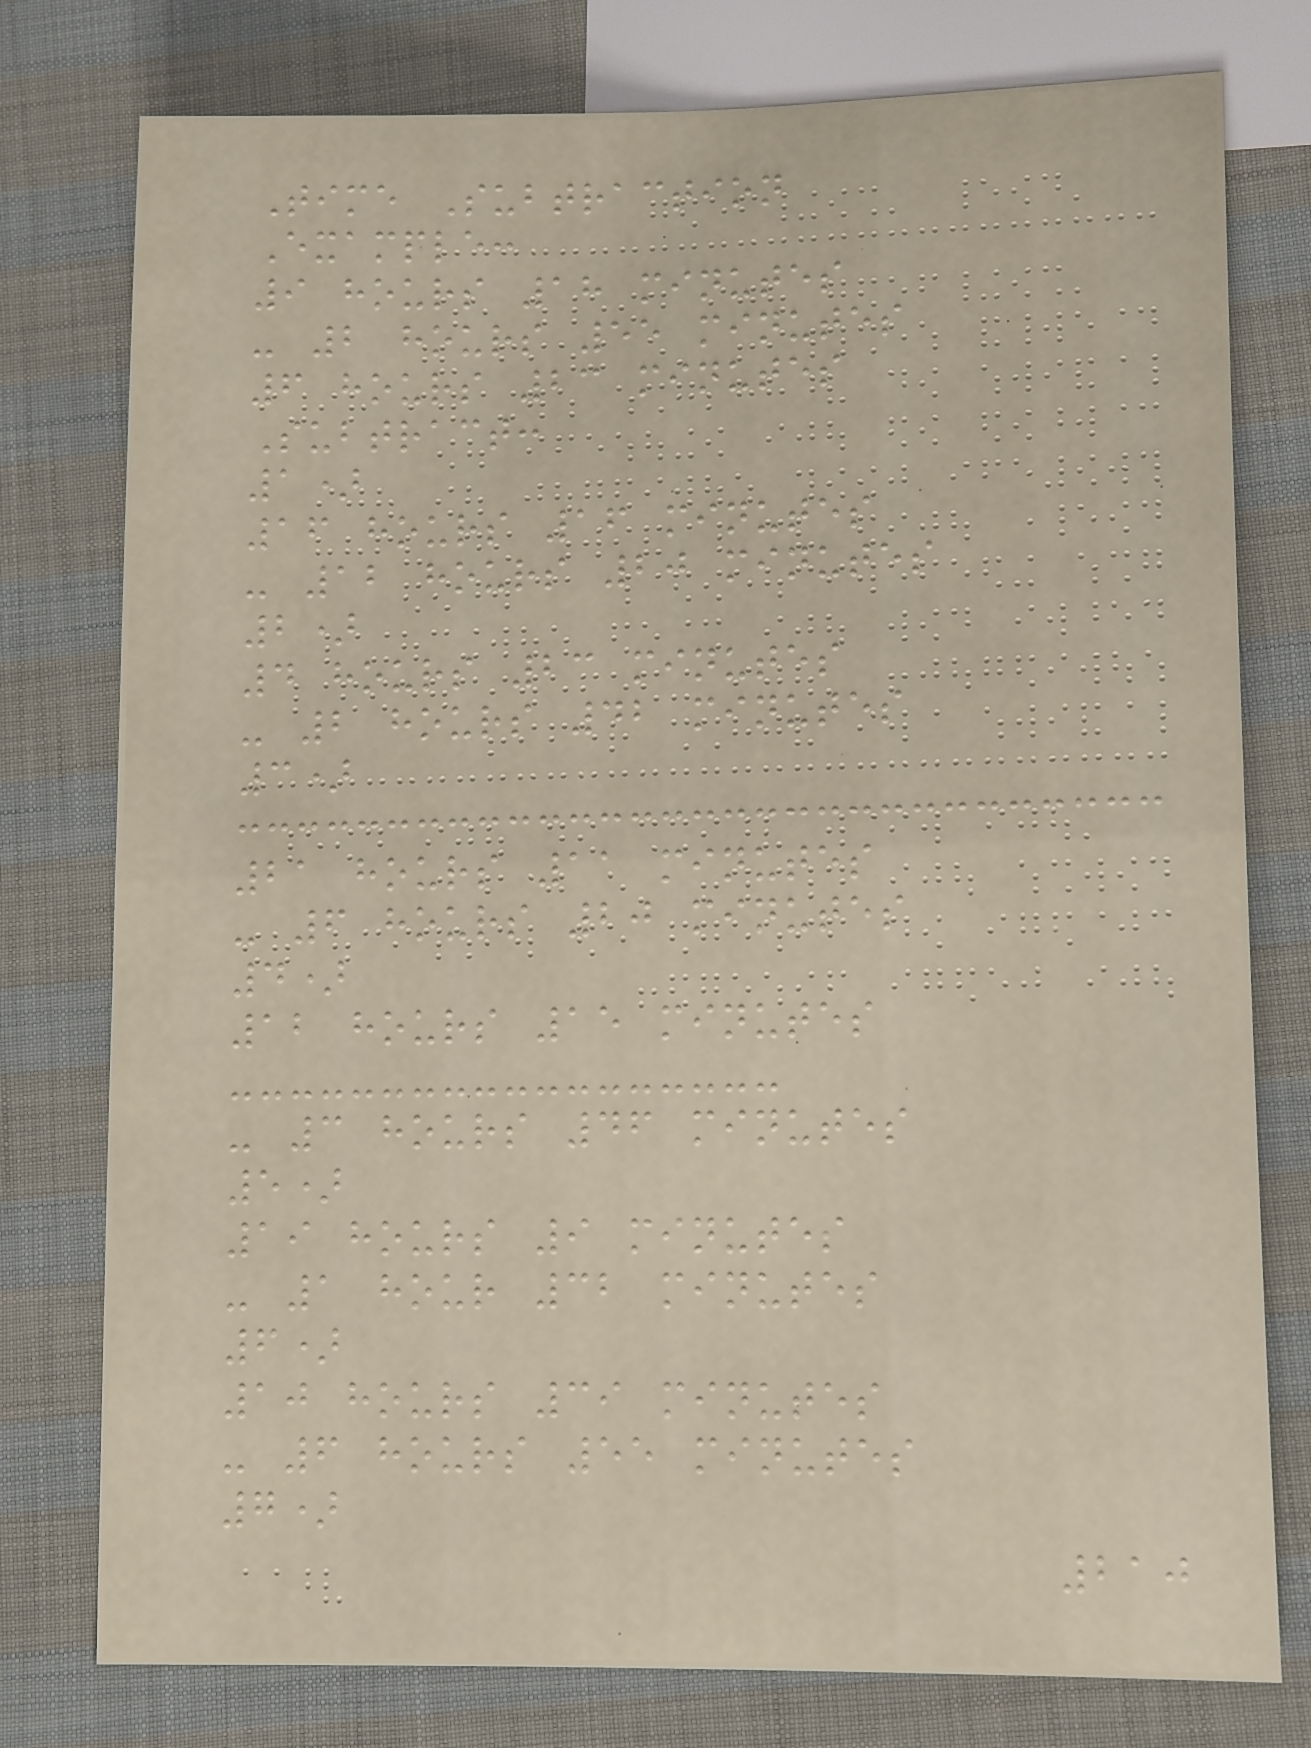Time Subtraction
Example:
9 hours 18 minutes
- 2 hours 55 minutes
6 hours 23 minutes
Subtract:
1)
16 hours 16 minutes
- 12 hours 20 minutes
2)
4 hours 23 minutes
- 2 hours 42 minutes
3)
21 hours 11 minutes
- 6 hours 20 minutes
4)
12 hours 15 minutes
- 3 hours 46 minutes
5)
19 hours 9 minutes
- 1 hour 32 minutes
6)
10 hours 39 minutes
- 6 hours 55 minutes
7)
210
